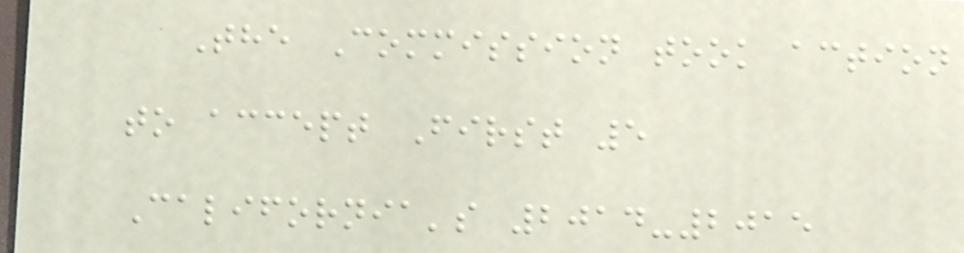The Commission took action
to accept First 5
California's 2014-2015
